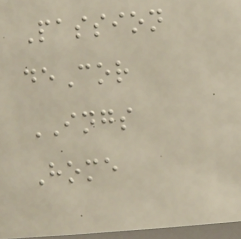Passion
deCor
INGS
Home
